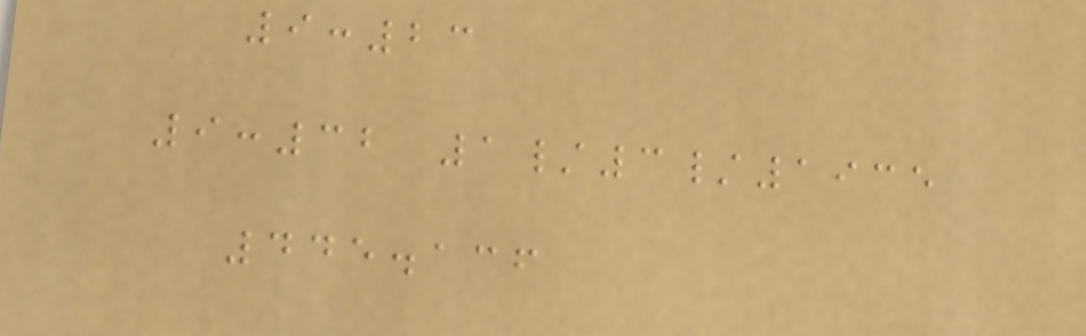9:23
9:32 1/3/1935
445.136
